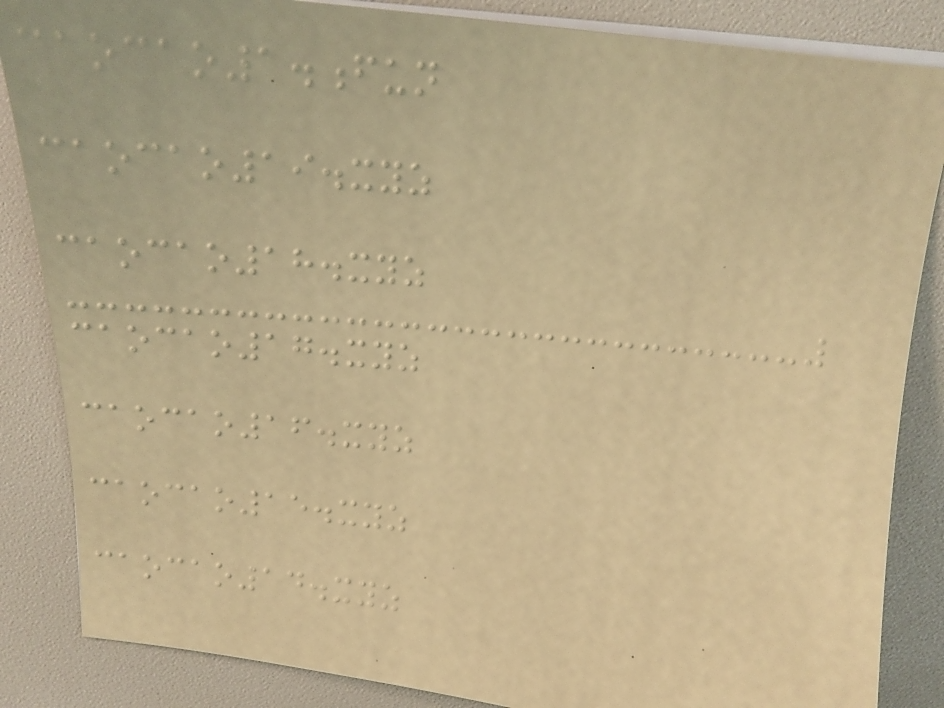caocao1.fun
caocao19.xyz
caocao18.xyz
caocao17.xyz
caocao16.xyz
caocao15.xyz
caocao14.xyz
